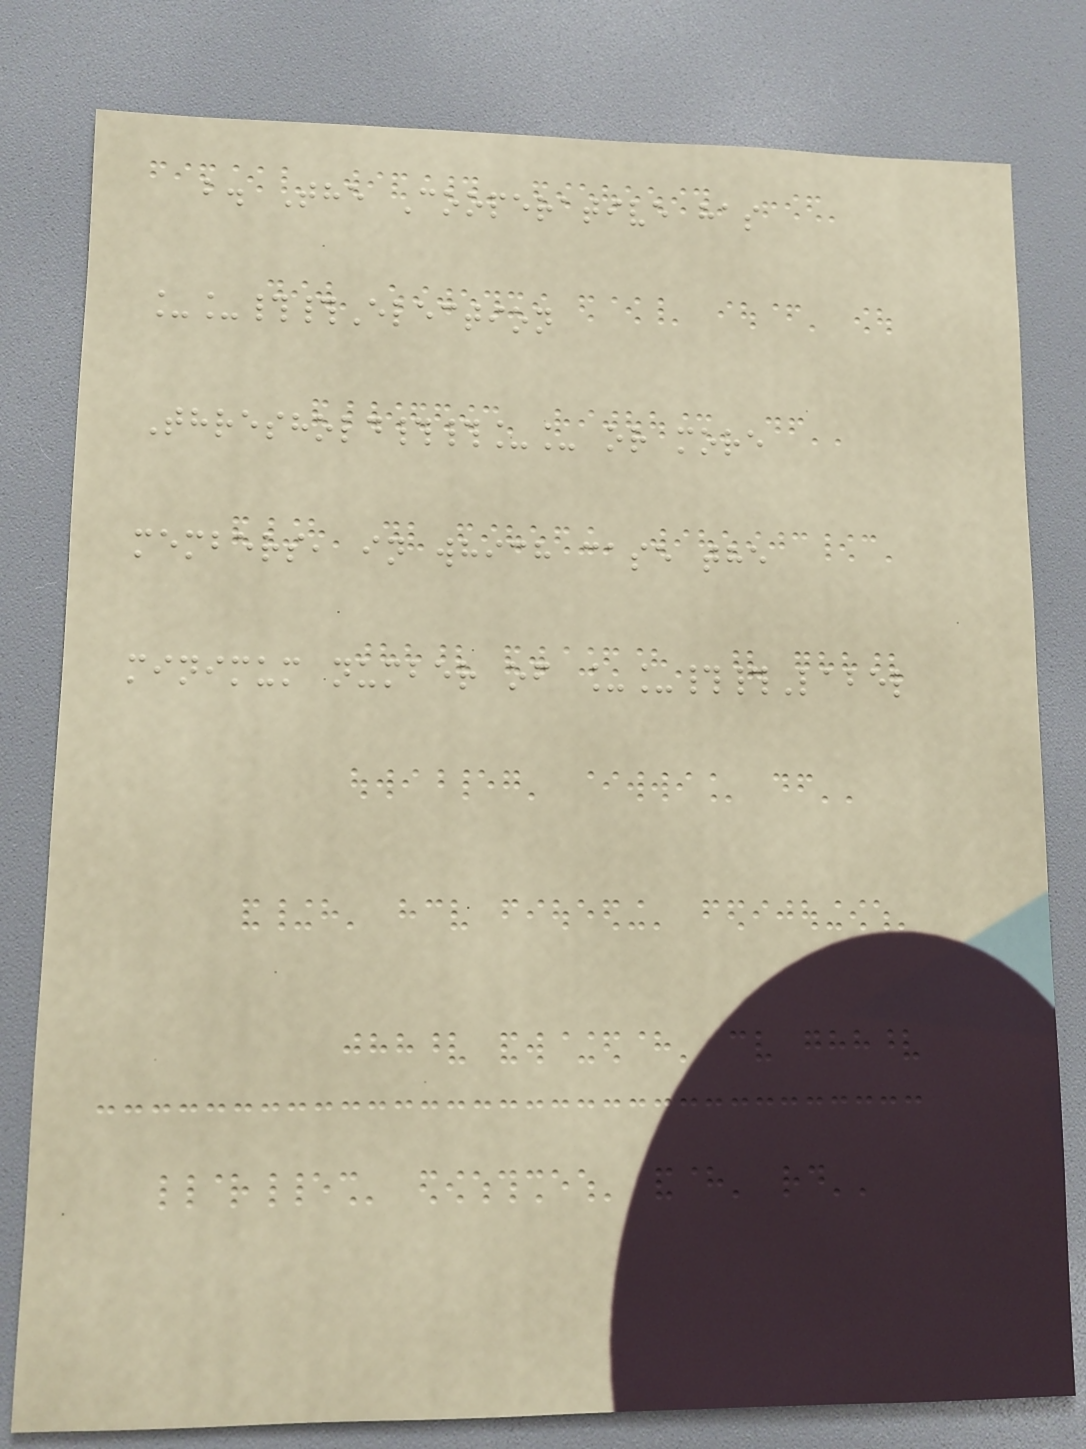b. The Cooperative has
__##Election
Threshold##__ or more
members, in which case the
minimum number of __##Label
